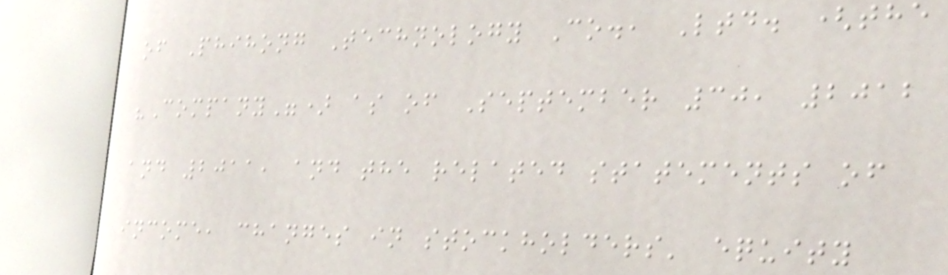of Phihong Technology Co., Ltd. (the
"Company") as of September 30, 2012
and 2011, and the related statements of
income, changes in stockholders' equity
